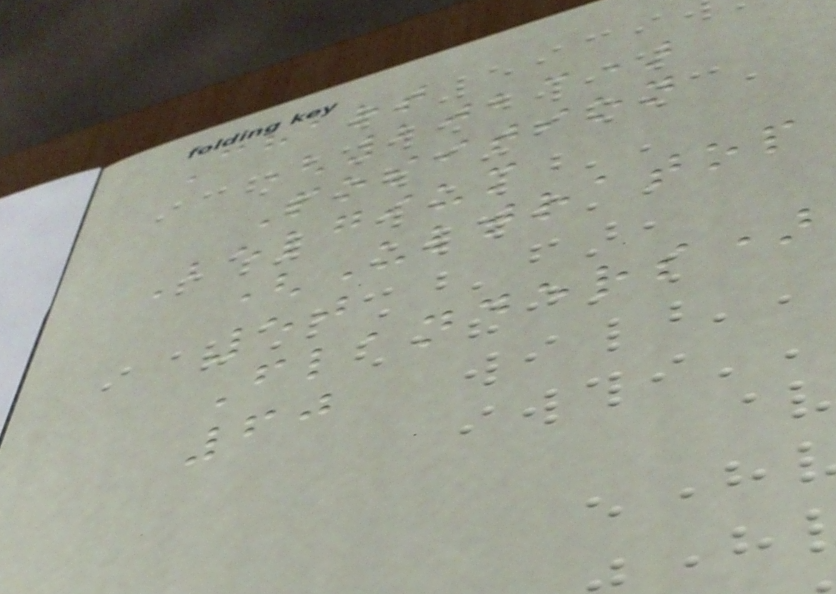Chart
(2023)
Position
Belgium
(Ultratop
50
Flanders)
60
